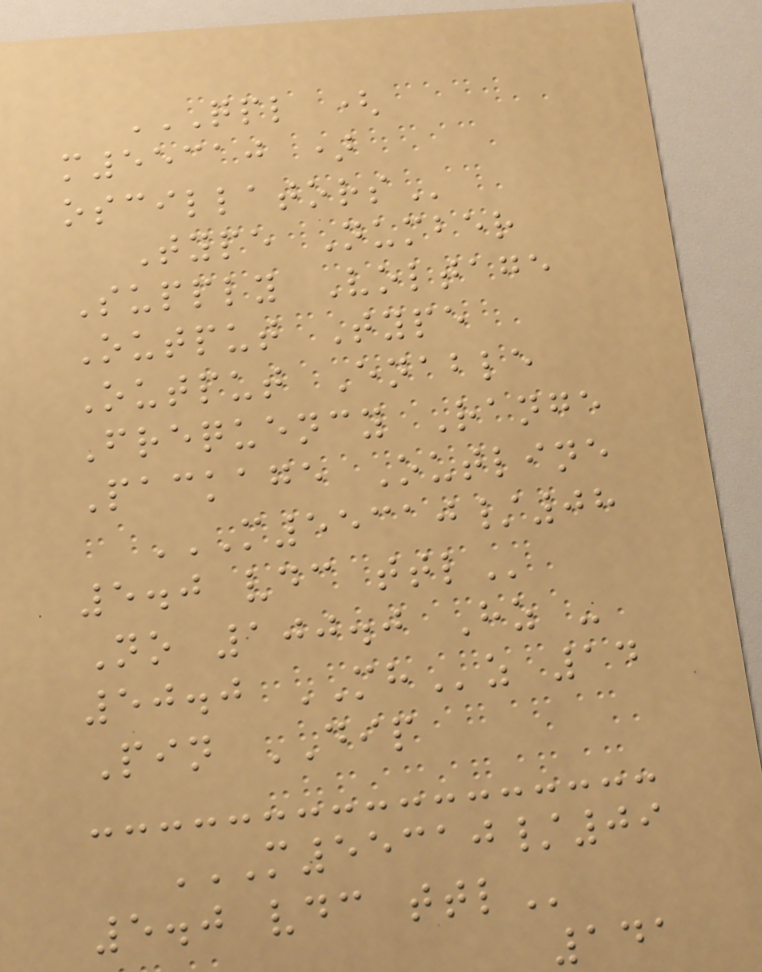QPL (
M55310 )
OSCILLATORS
Type Number
Supply Voltage
Output Type
Output Enable
Frequency Range
Package Outline
M55310/08
5.0 VDC TTL
No 100.0 Hz -
50.0 MHz 14
Pin DIP
M55310/09
5.0 VDC TTL
141
